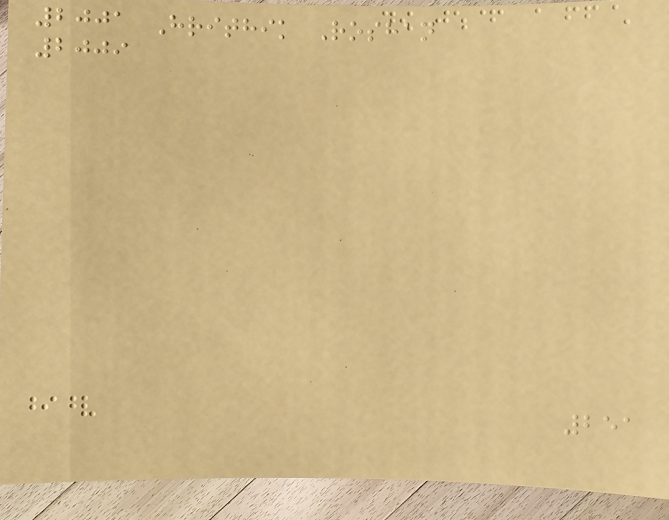2001 Hrithik Roshan
2009
251
